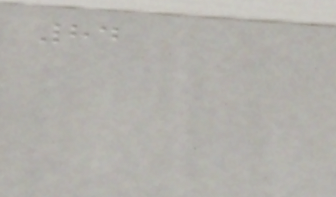84
